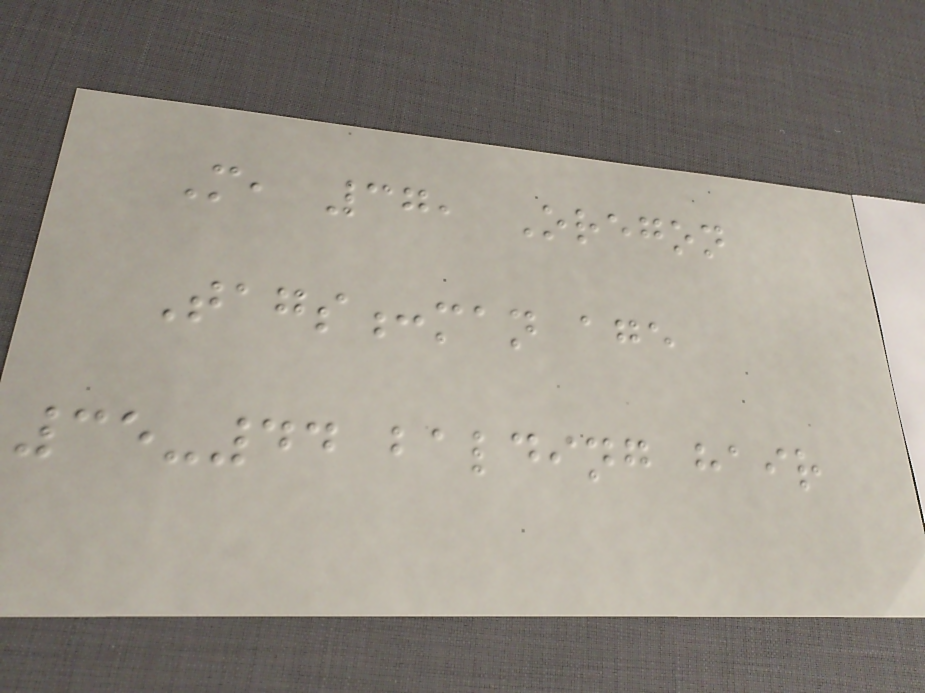M, 37, Oregon
Tags:man age
35-44 balding hair
